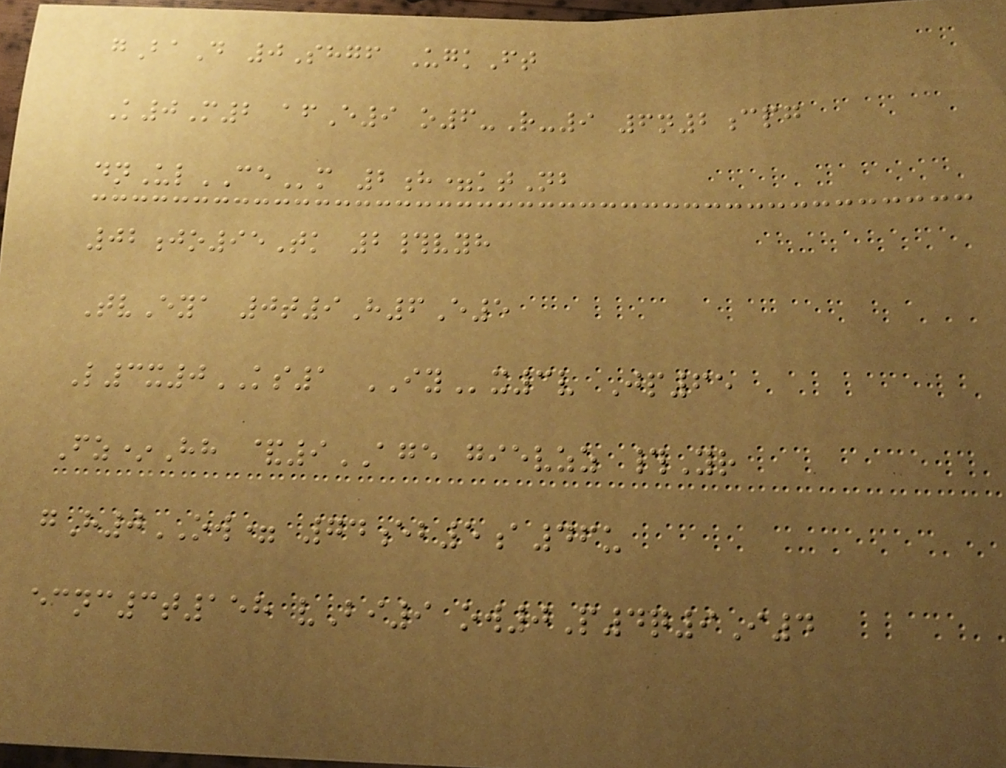gBaD 0Shgf UgkFt
K0M2 afE9 o6-R-9 6n2cpg
dnUlCEm 2h=ktNb
02jo95Tk 2#vyh
TvEya 0t9H6E5
L3x0KS1 IYx3v Jp65
Fz*Hh &9AGE gievzz #Yr
gH0OW= 74eb5a46u
ecnc3t158 vBi9 ow0P4q9I4
